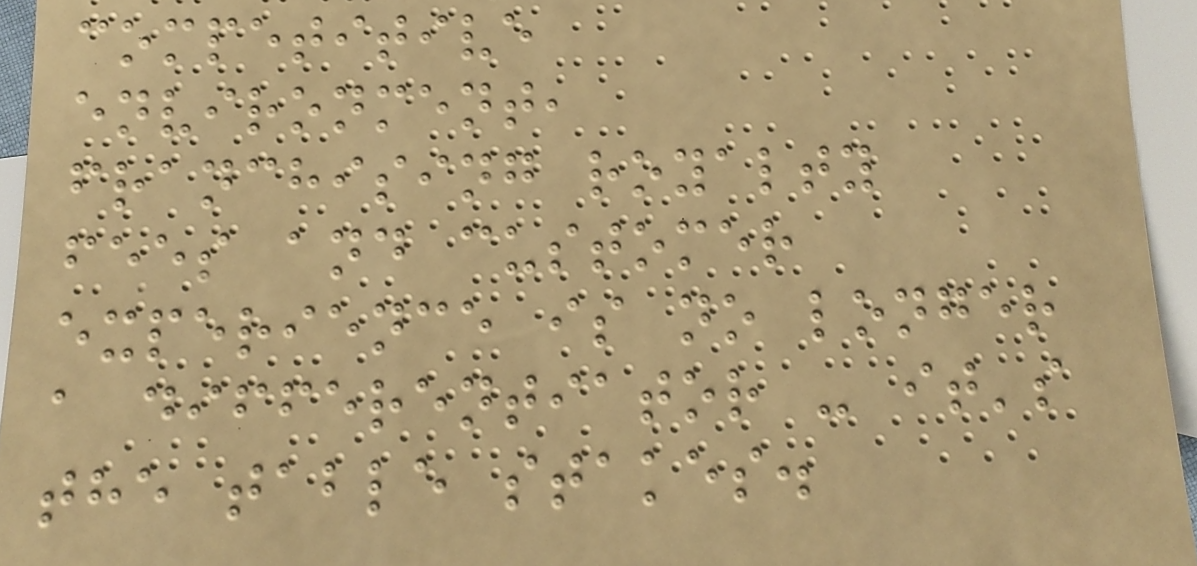competitive
environment,
franchising royalty
fees and customer
experience is no longer
a differentiator - it's
the table stakes.
